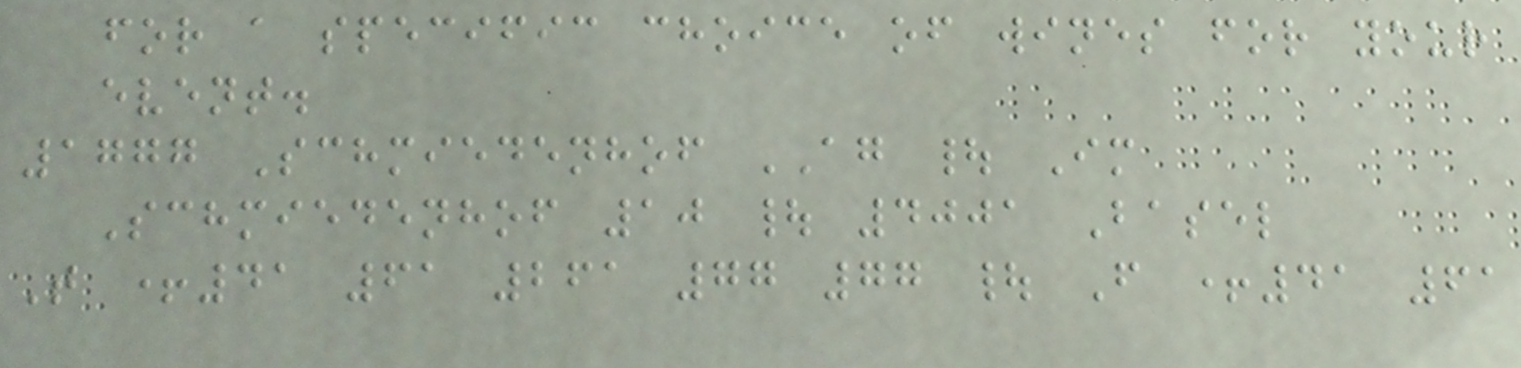for a specific choice of wines for your
event.
1777 Schmiedenhof AG | Im
Schmiedenhof 10 | 4001 Basel
T +41 61 261 77 77 | F +41 61
